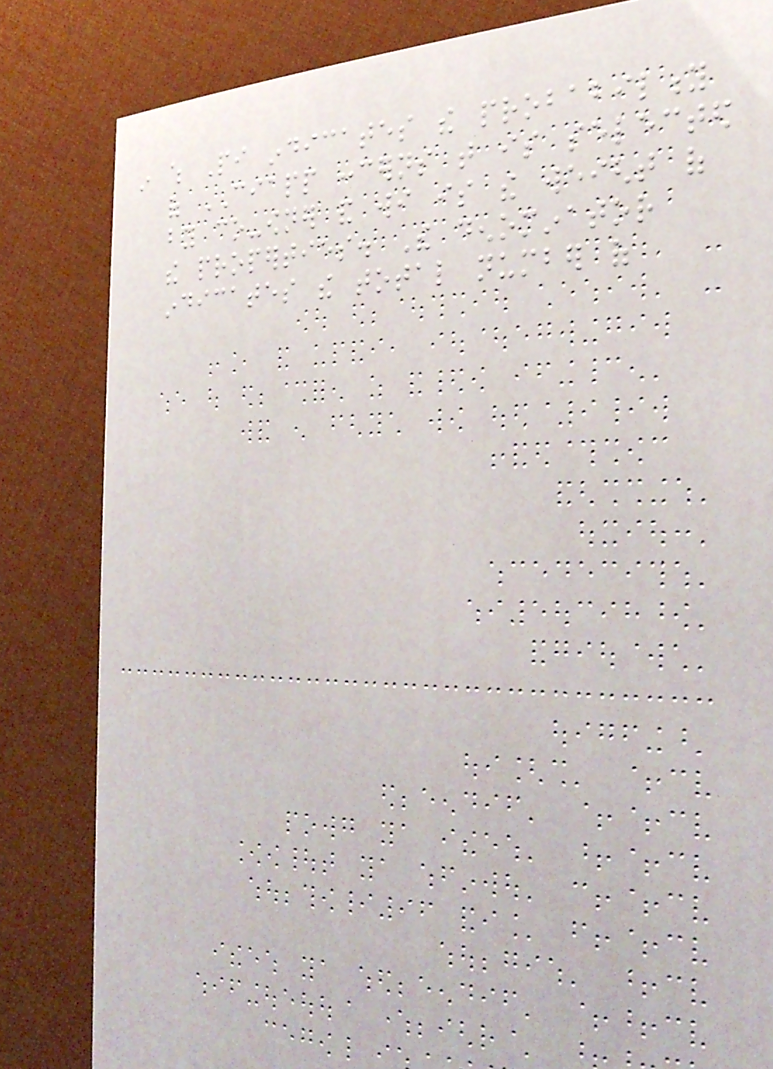in which Pi indicates the probability
of CIAPP concerns that is selected
by co-owner and wi is the weight of
the properties. The denominator
indicates the total number of
